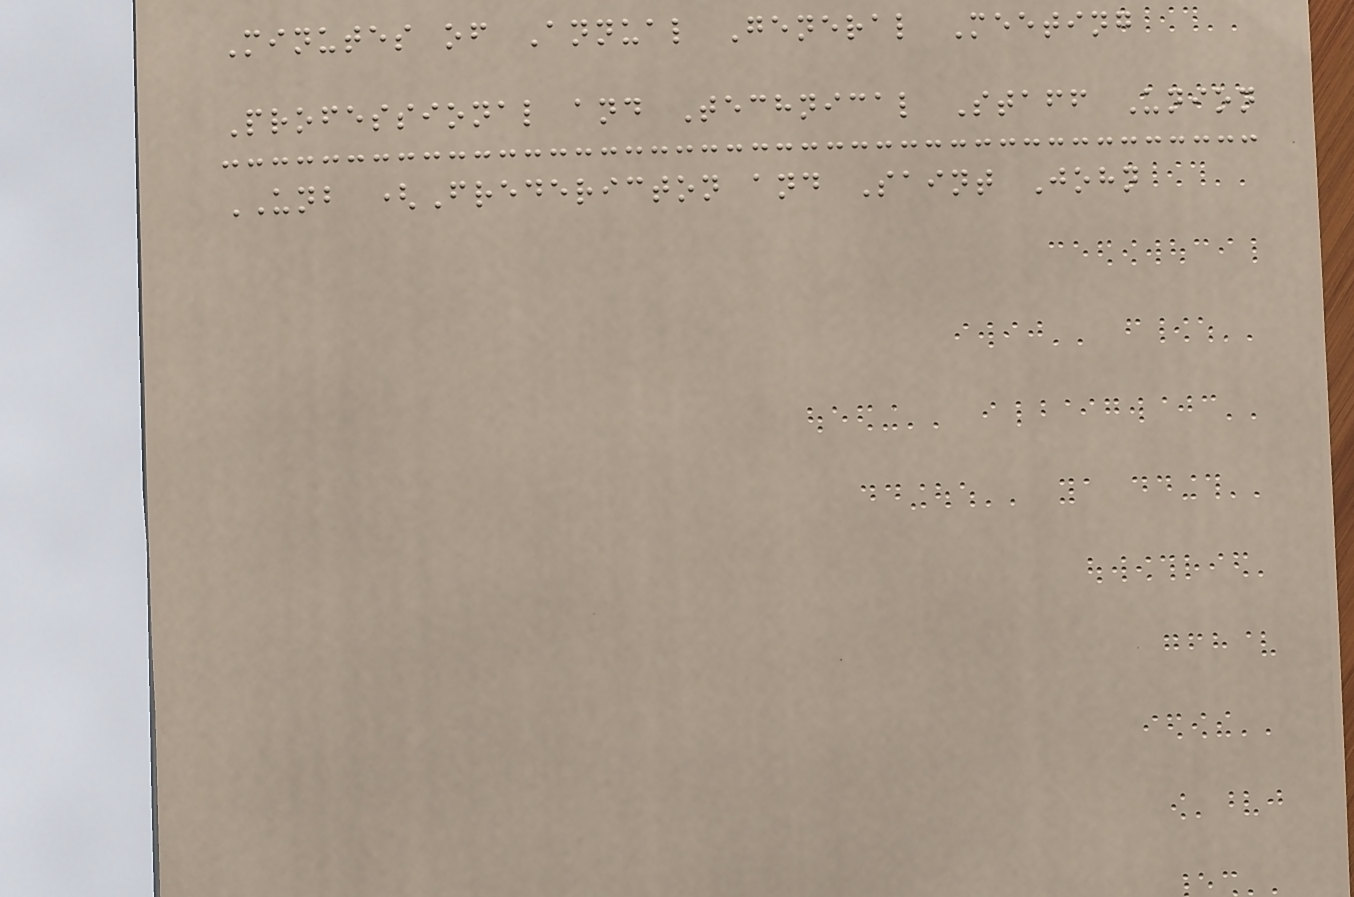Minutes of Annual General Meeting
Professional and Technical Staff Union
UNB (Fredericton and Saint John
